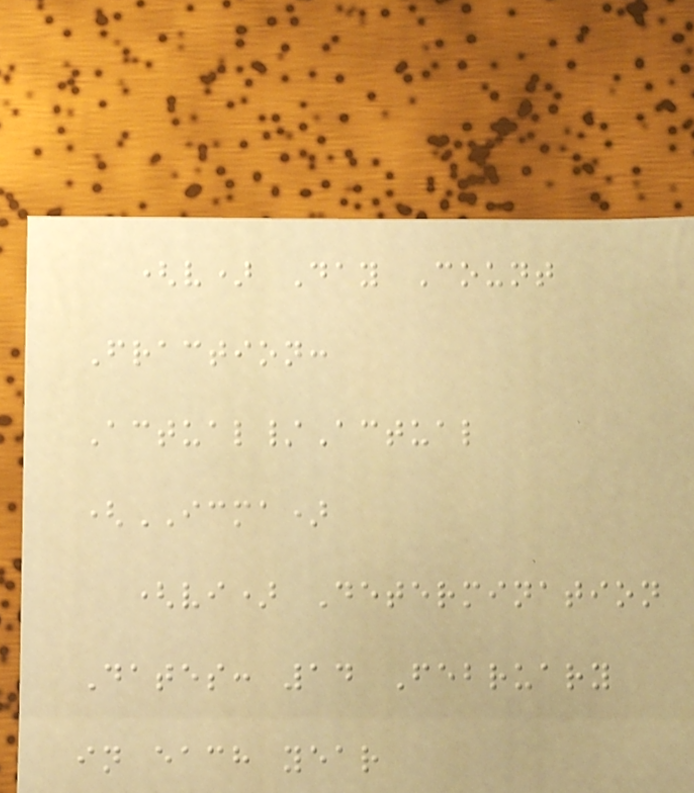(v) Day Count
Fraction:
Actual/Actual
(ICMA)
(vi) Determination
Dates: 14 February
in each year
